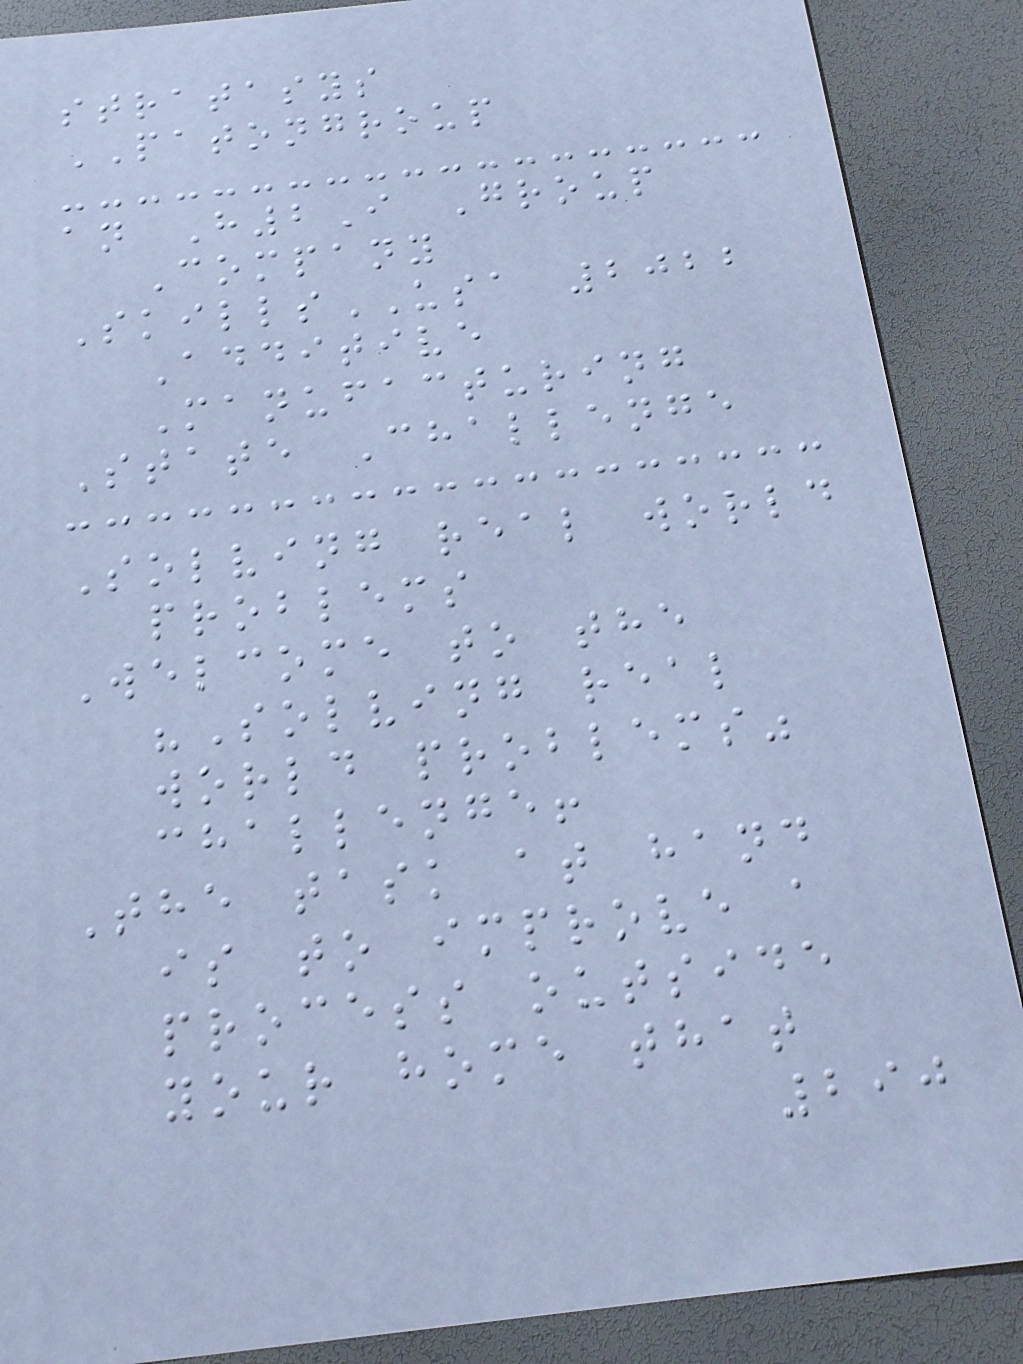stratasys
PATONGROUP
an H2I Group
Company
SkillsUSA 2022
Additive
Manufacturing
State Challenge
Solving real world
problems
Welcome to the
"Solving real
world problems"
challenge!
The task at hand
is to improve a
process outside
your home that
290
